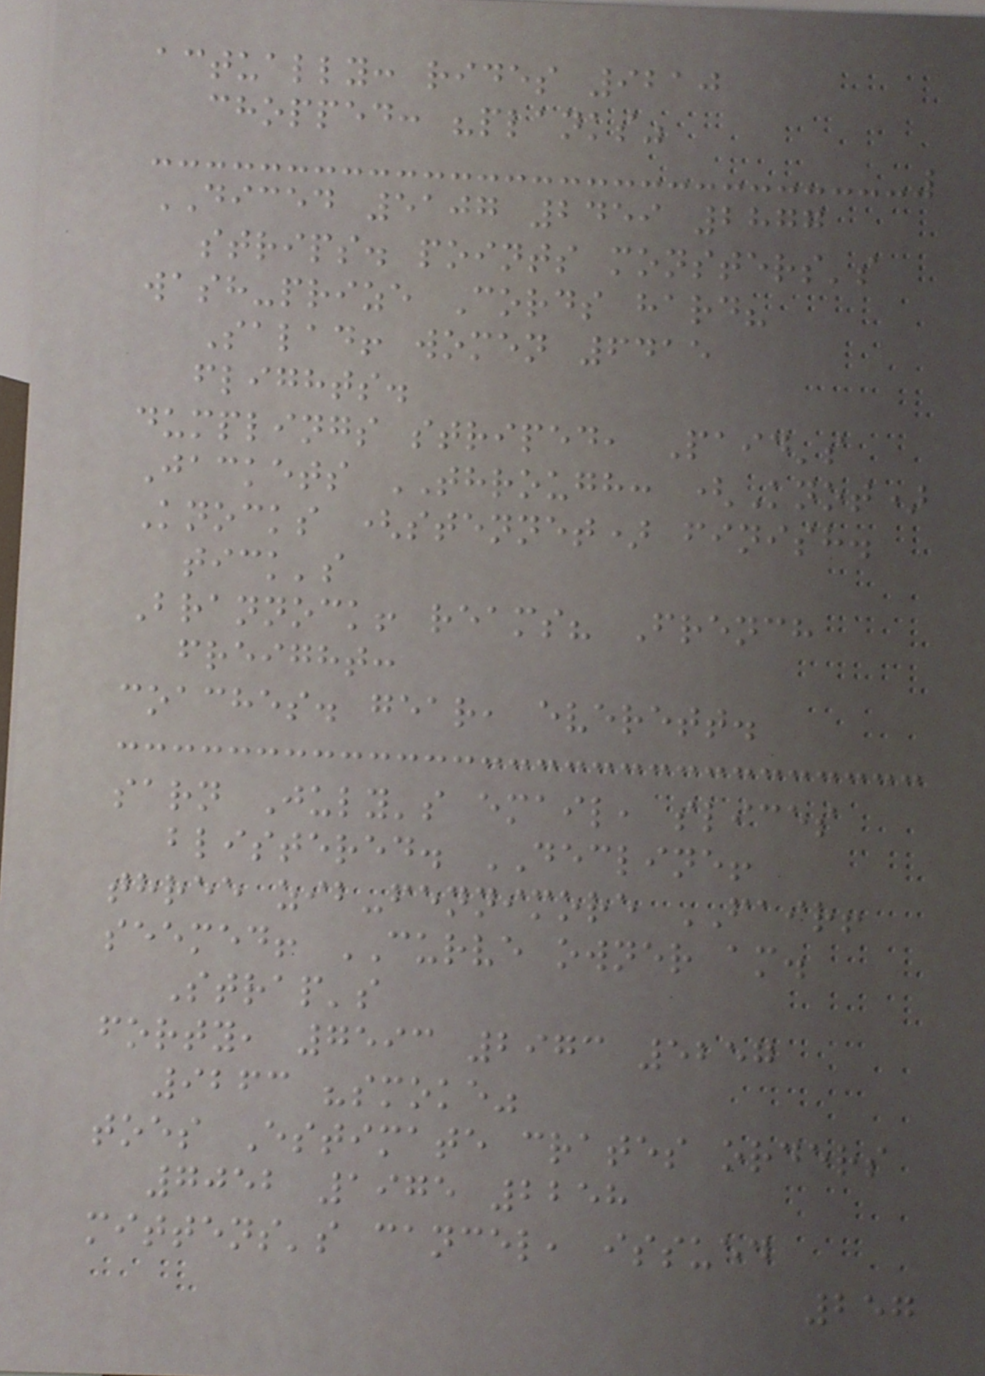actually: rides 9210
chopped: "planks"
DICED 5107 2459 2877
strips. points monsters's
wash-prize Cords hard?
Salad! women 6415
flights.
dumplings striped, Paid's
Jackets THROUGH: (Knot)
Knocks (stennet) finish.
tick's
Brannock! reams? French
freight:
coaches. gear, everett.
sarn July's email, slices
blistered. DECLINE!
three zib-fennimore FAIR!
seemed! CURVE owner am.
Strap's
forty, 7593 2973 5257
9263 "smoke"
toes Estimate crates orders
7052 1975 2258
mittens's cancel, issued
257
